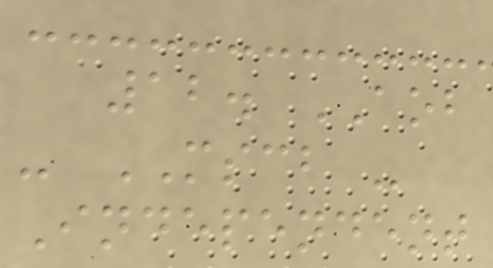12. AOB
- MSCB -
Independent
